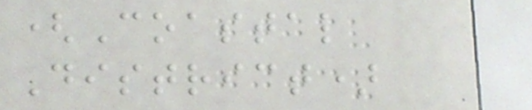(Coastal
District)
